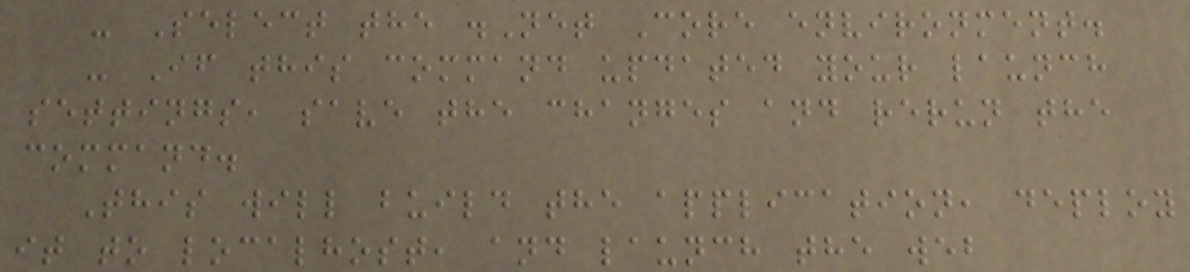- Select the .Net Core environment.
- If this command updated your launch
settings, save the changes and rerun the
command.
This will build the application, deploy
it to localhost, and launch the web
